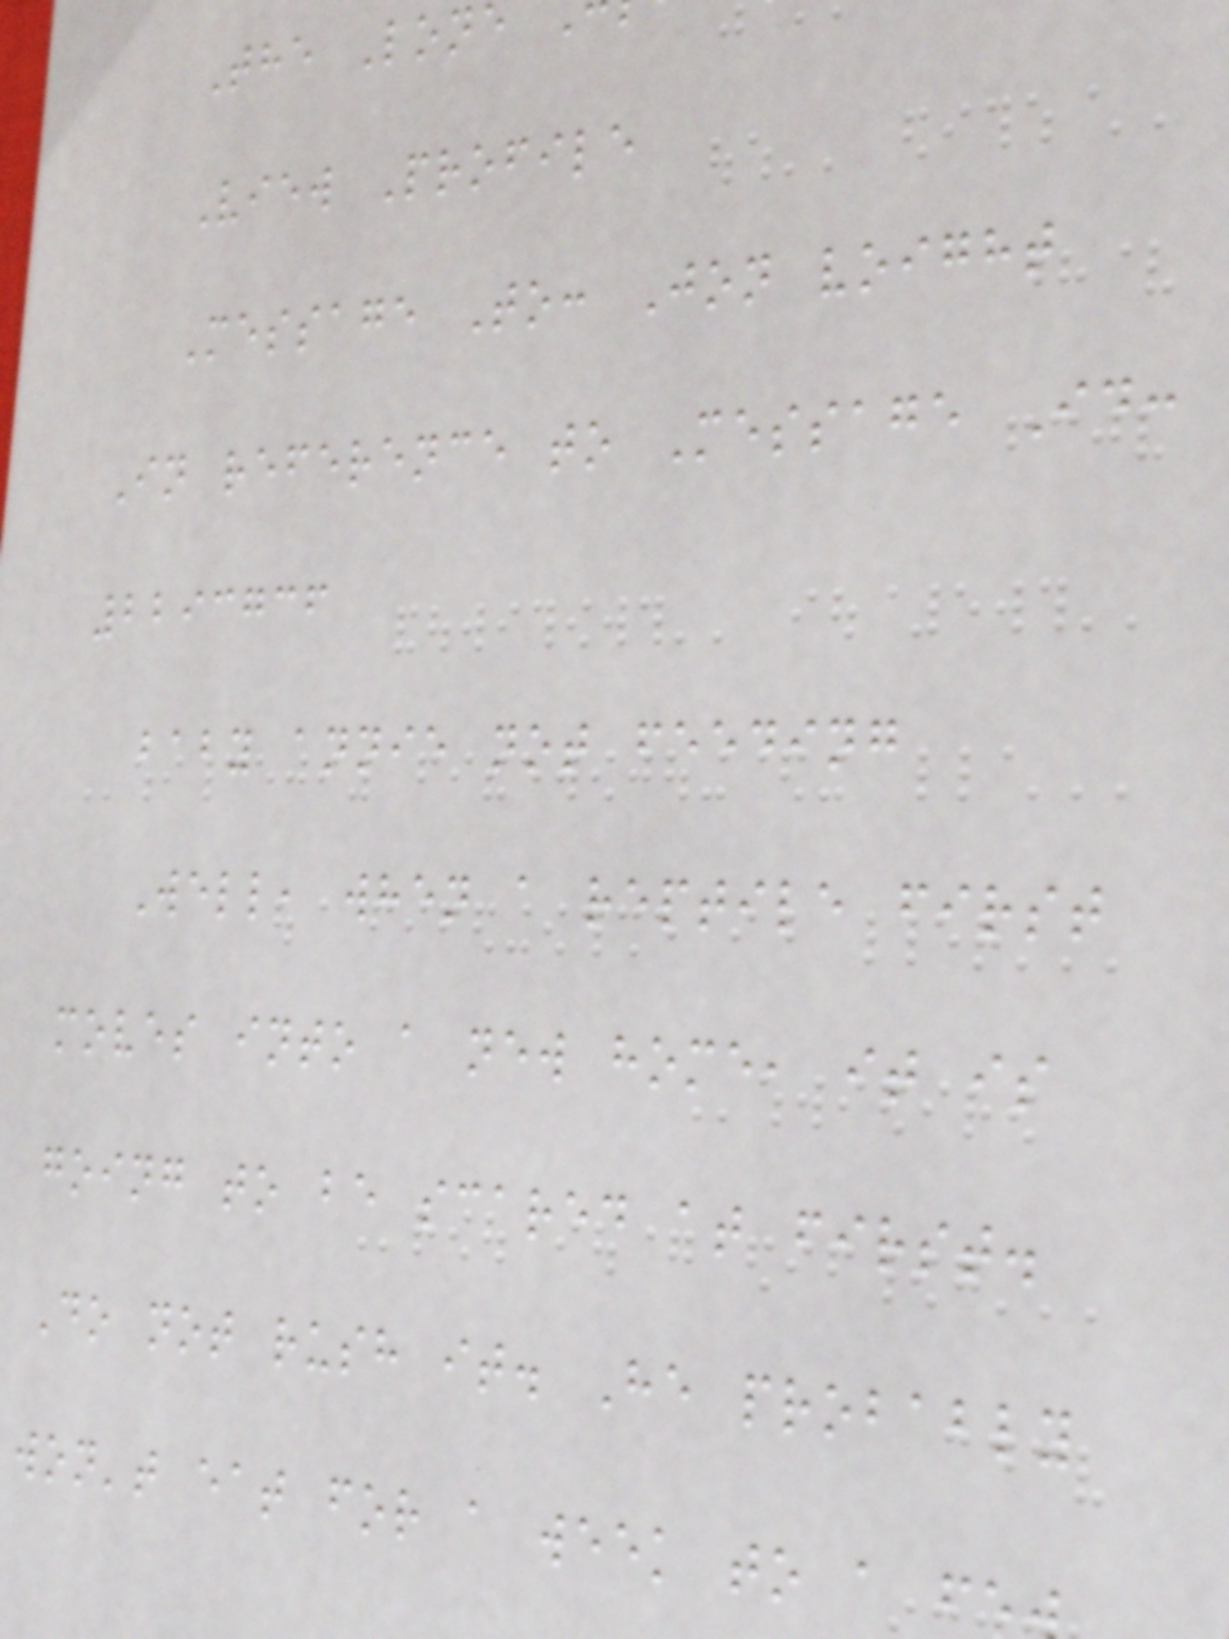The Lone
View Profile
Message To: Jon voight
In reference to Message Id:
2293736
baby annie not feeding
Well, when a reptile first
moves into a new home, it is
going to be scared at first.
Do not rush it. He probably
won't eat for a week to a f
